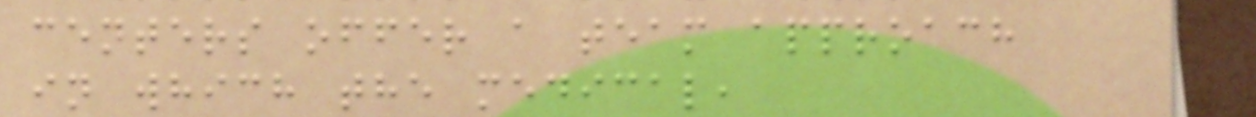centers offer a team approach
in which the medical,
